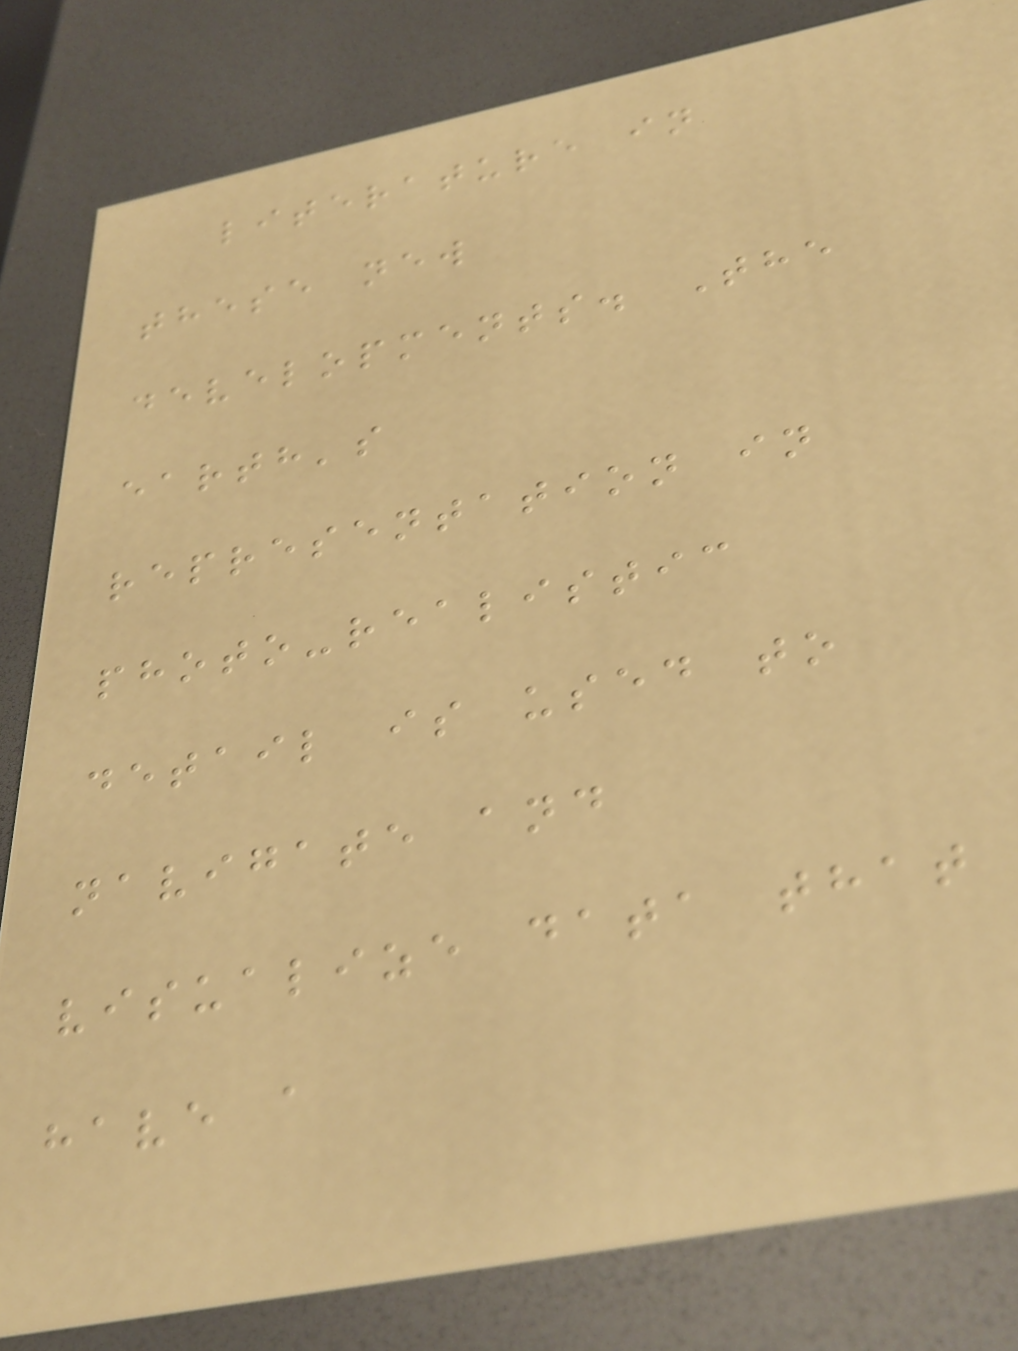literature in
these new
developments. The
earth's
representation in
photo-realistic
detail is used to
navigate and
visualize data that
have a
